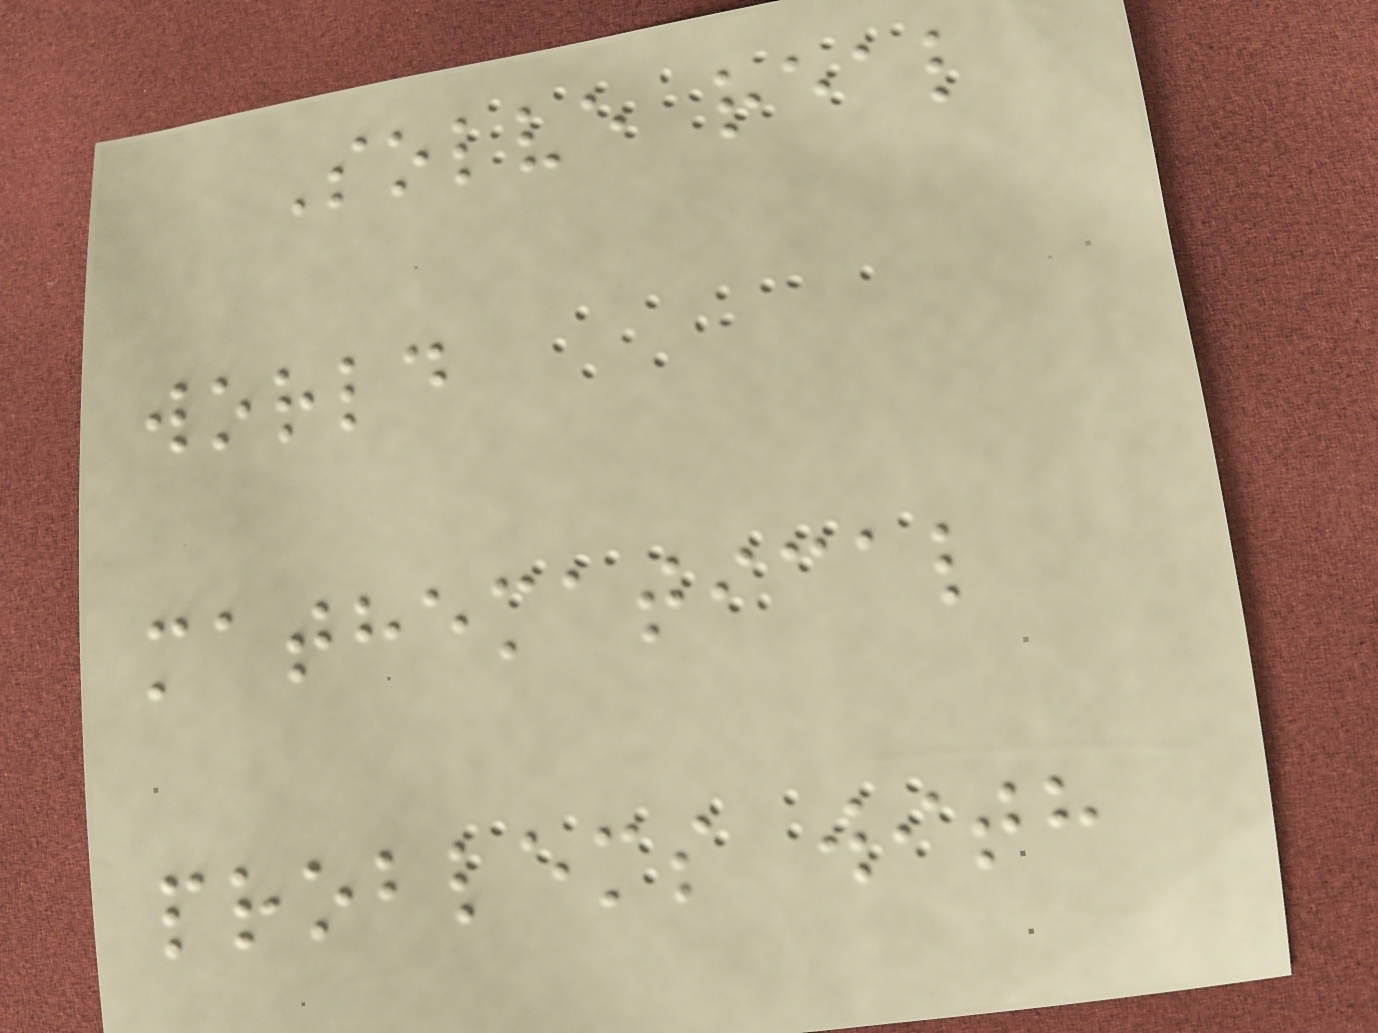Solve real
world
mathematical
problems with
